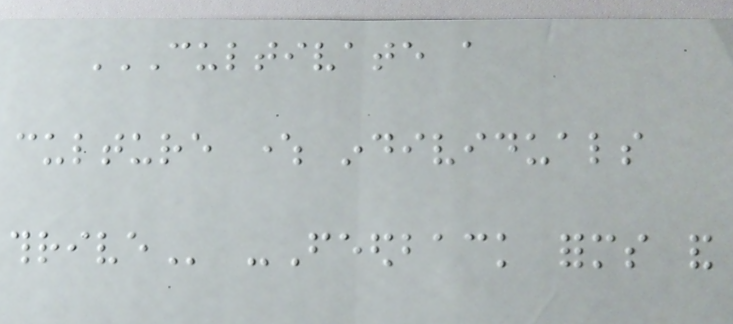CULTIVATE A
CULTURE WHERE INDIVIDUALS
THRIVE -Feedback forms and
